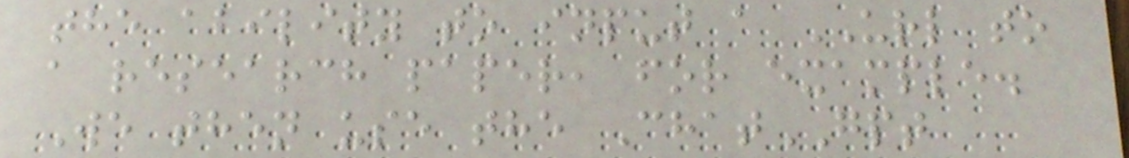the ability to input a URL to
a research paper, for example.
We then use the ChatGPT
